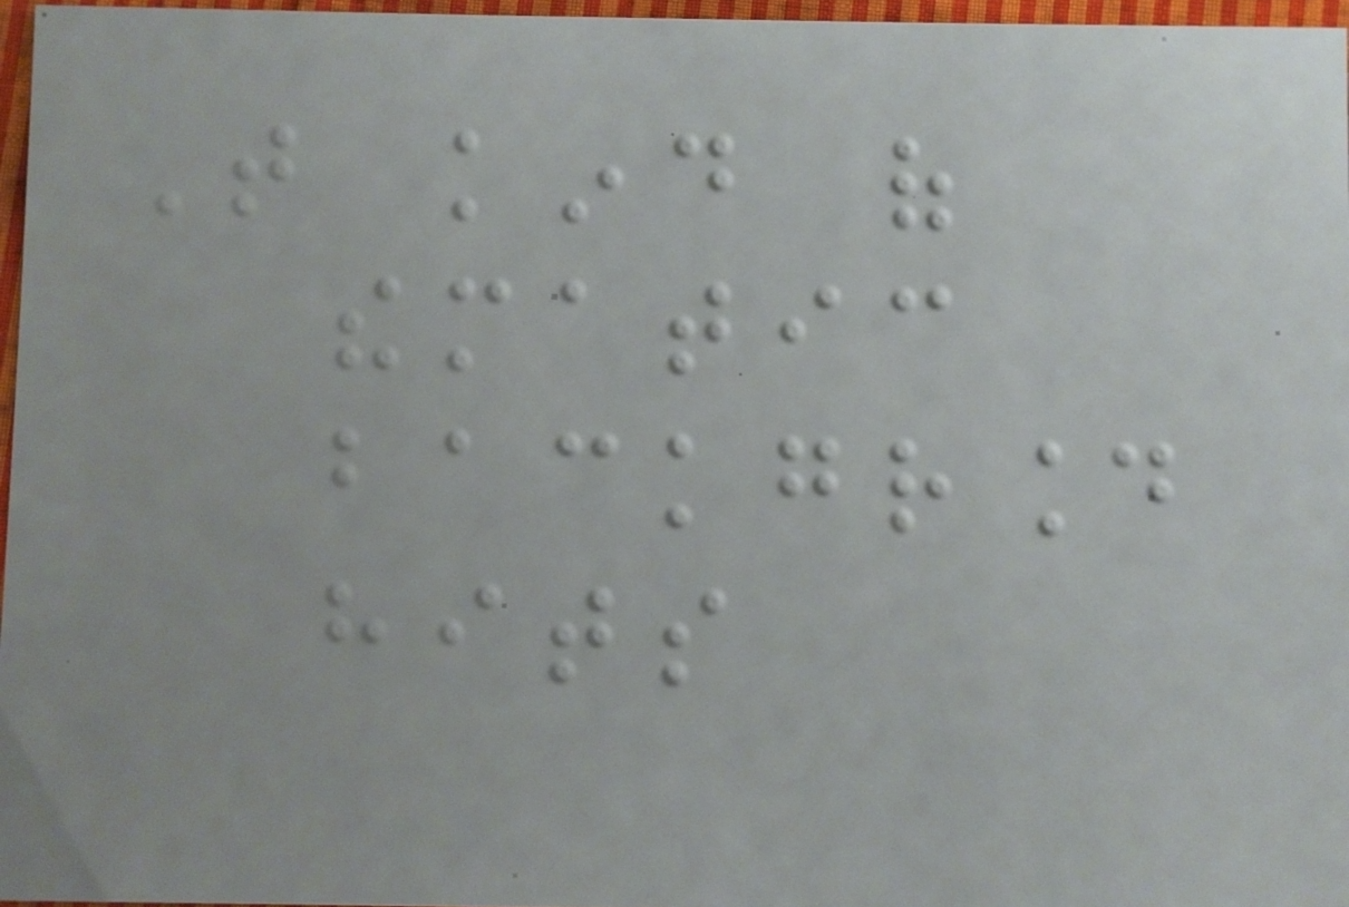That kind of
thematic
background
hits
